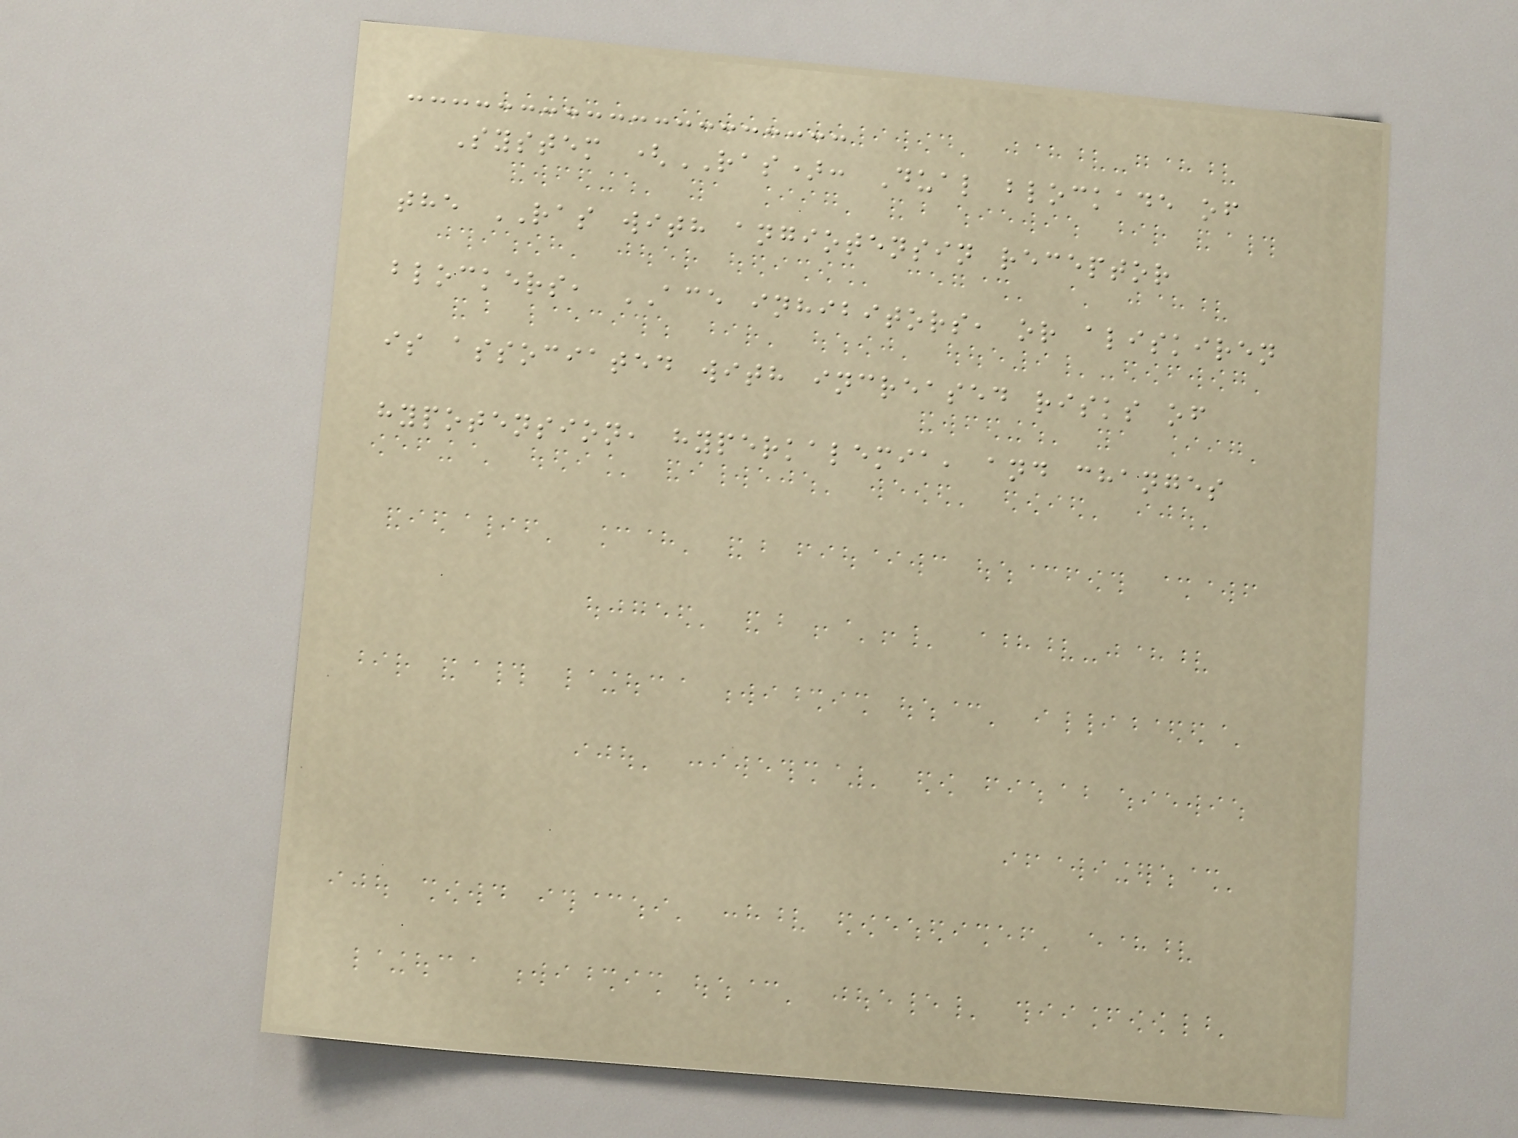System (RAS): Dual blockade of
the RAS with angiotensin receptor
blockers, ACE inhibitors, or aliskiren
is associated with increased risks of
hypotension, hyperkalemia, and changes
